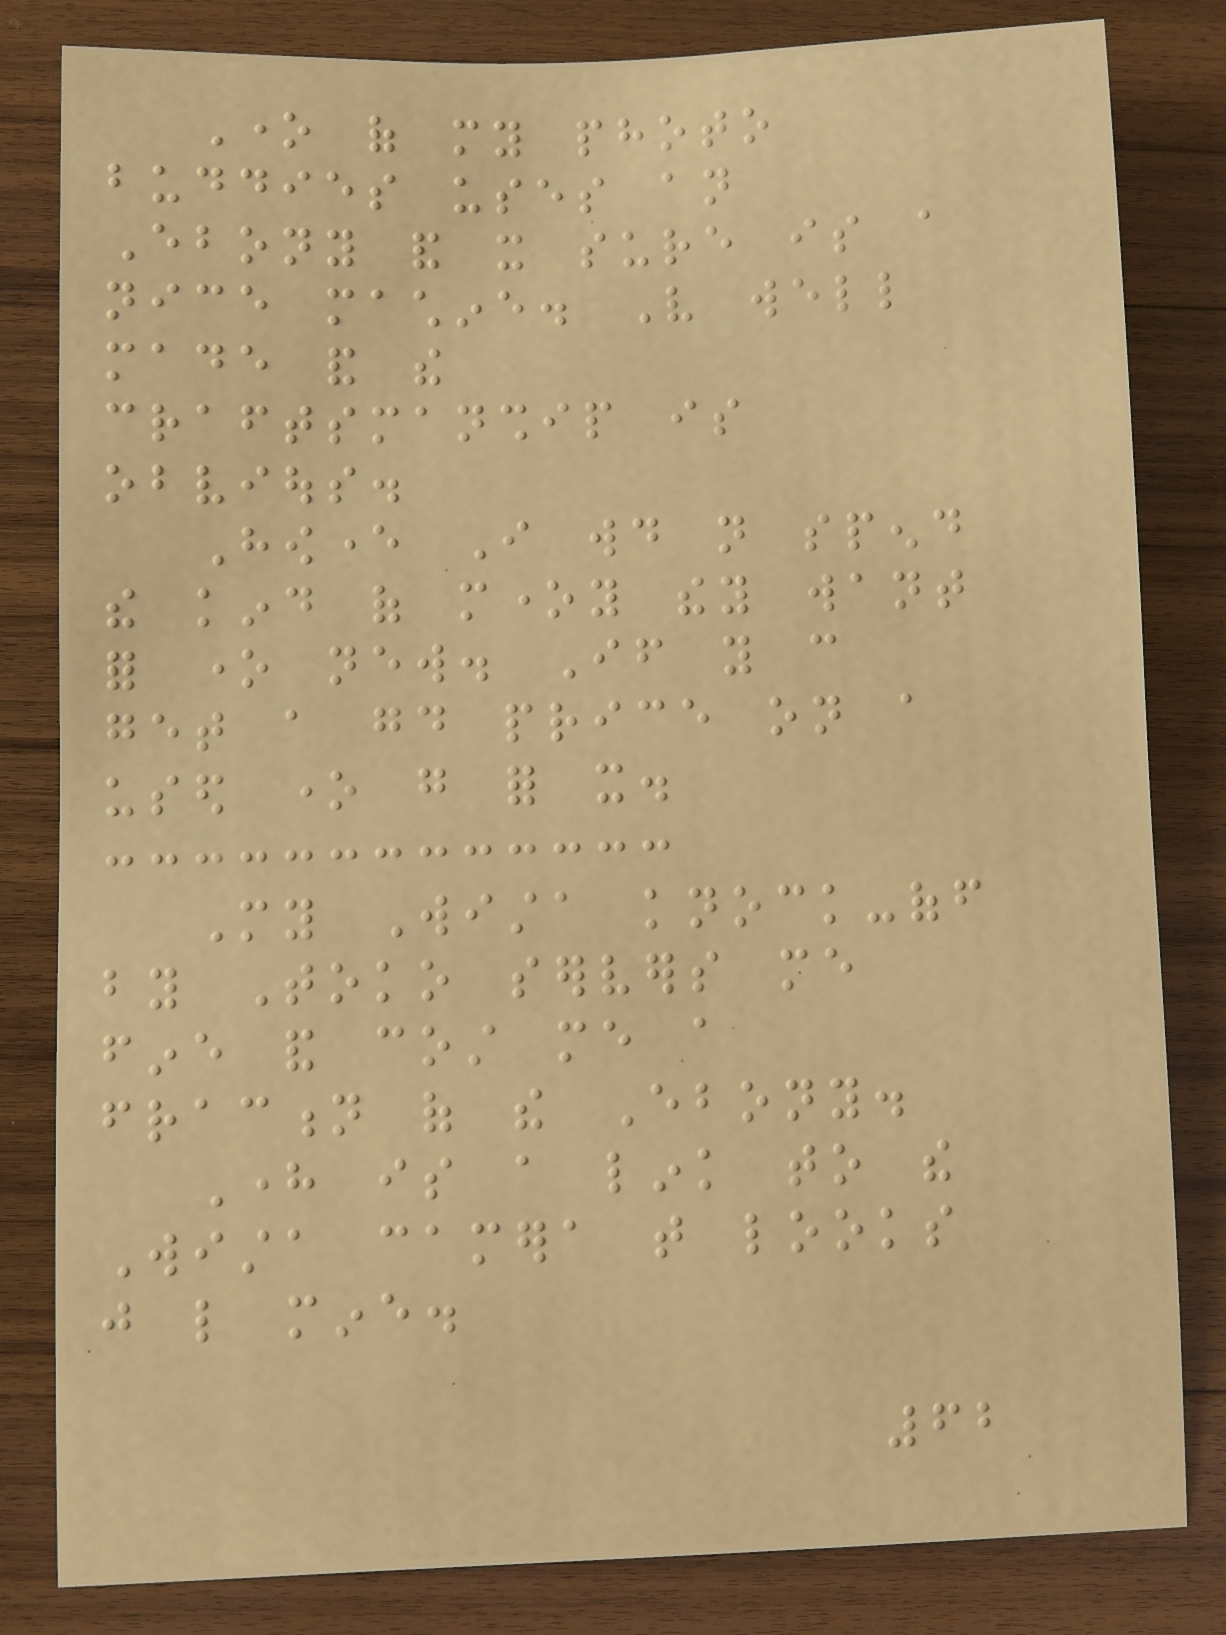One of my photo
buddies uses an
Ebony and it sure is a
nice machine. Very well
made and the
craftsmanship is
obvious.
However I would not spend
the kind of money they want
for one new. If you can
get a good price on a
used one go for it.
My Wista knock-off
by Toko servers me
fine and cost me a
fraction of the Ebony.
Here is a link to the
Wista camera that looks
just like mine.
62
